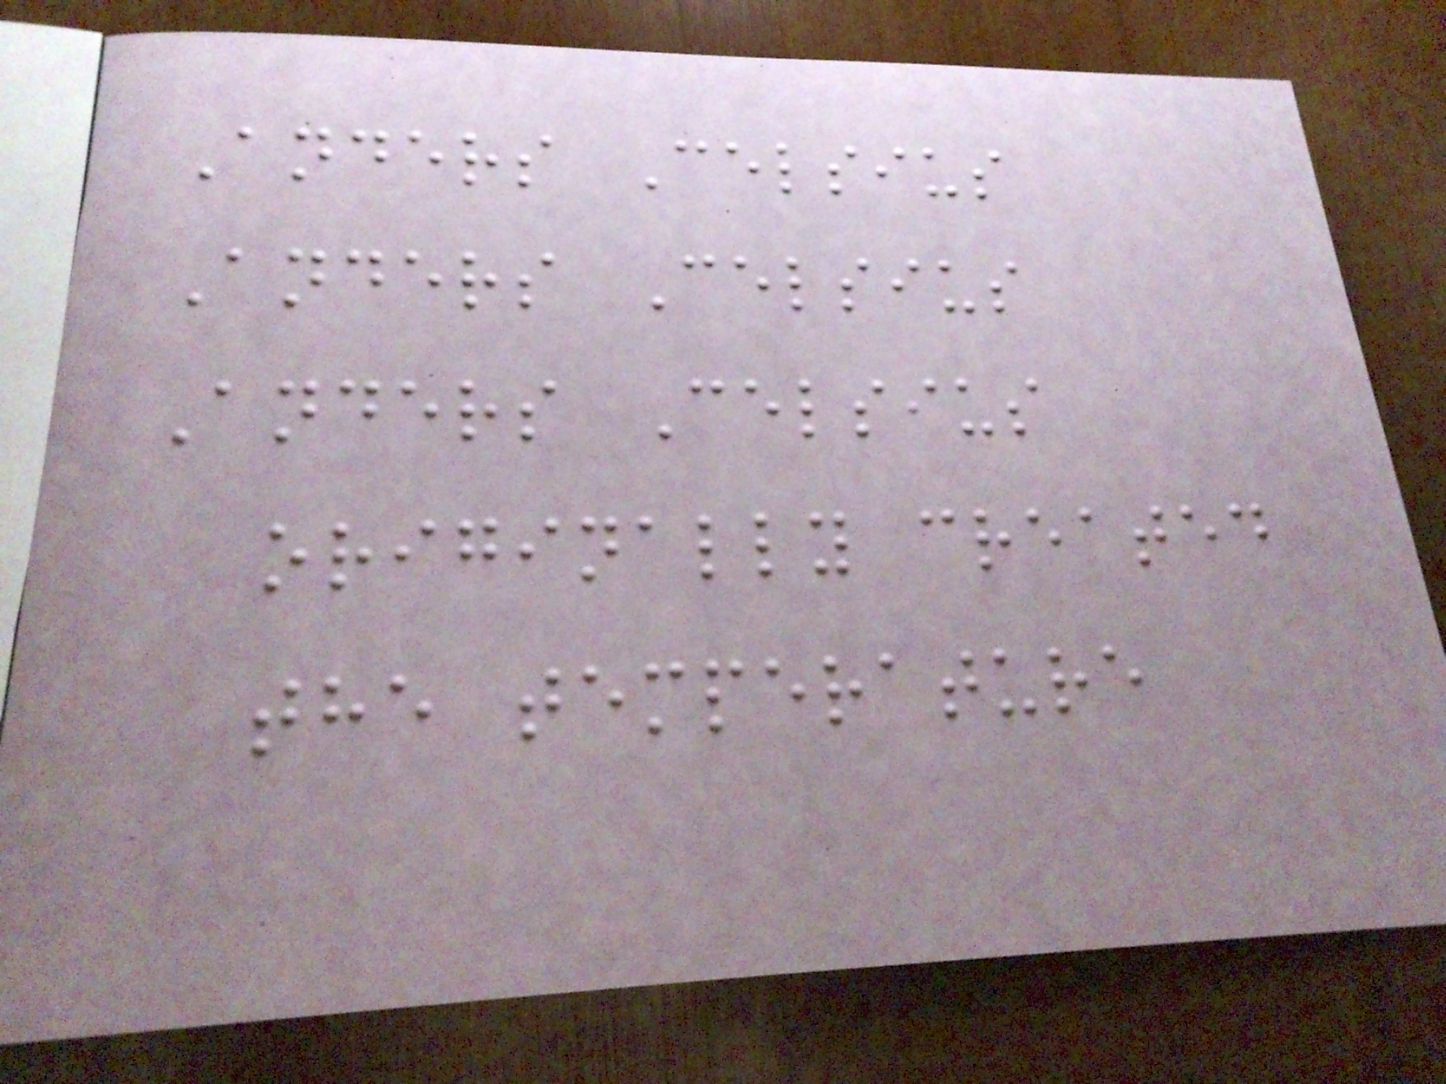Anders Celsius
Anders Celsius
Anders Celsius
originally created
the temperature
